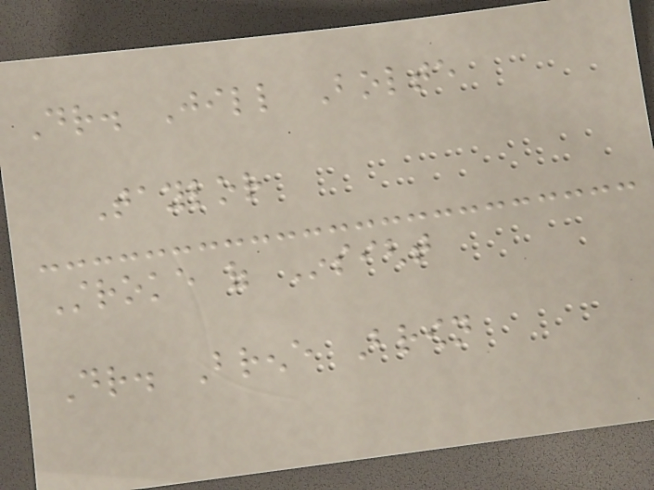Dr. Jill Bolte
Taylor
Stroke of Insight
Dr. Brene Brown
